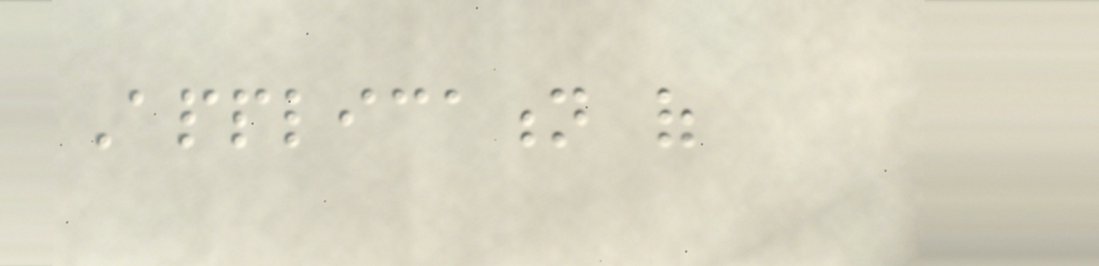Application of
